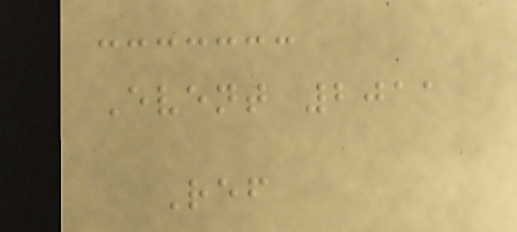Event 2011
Ref
